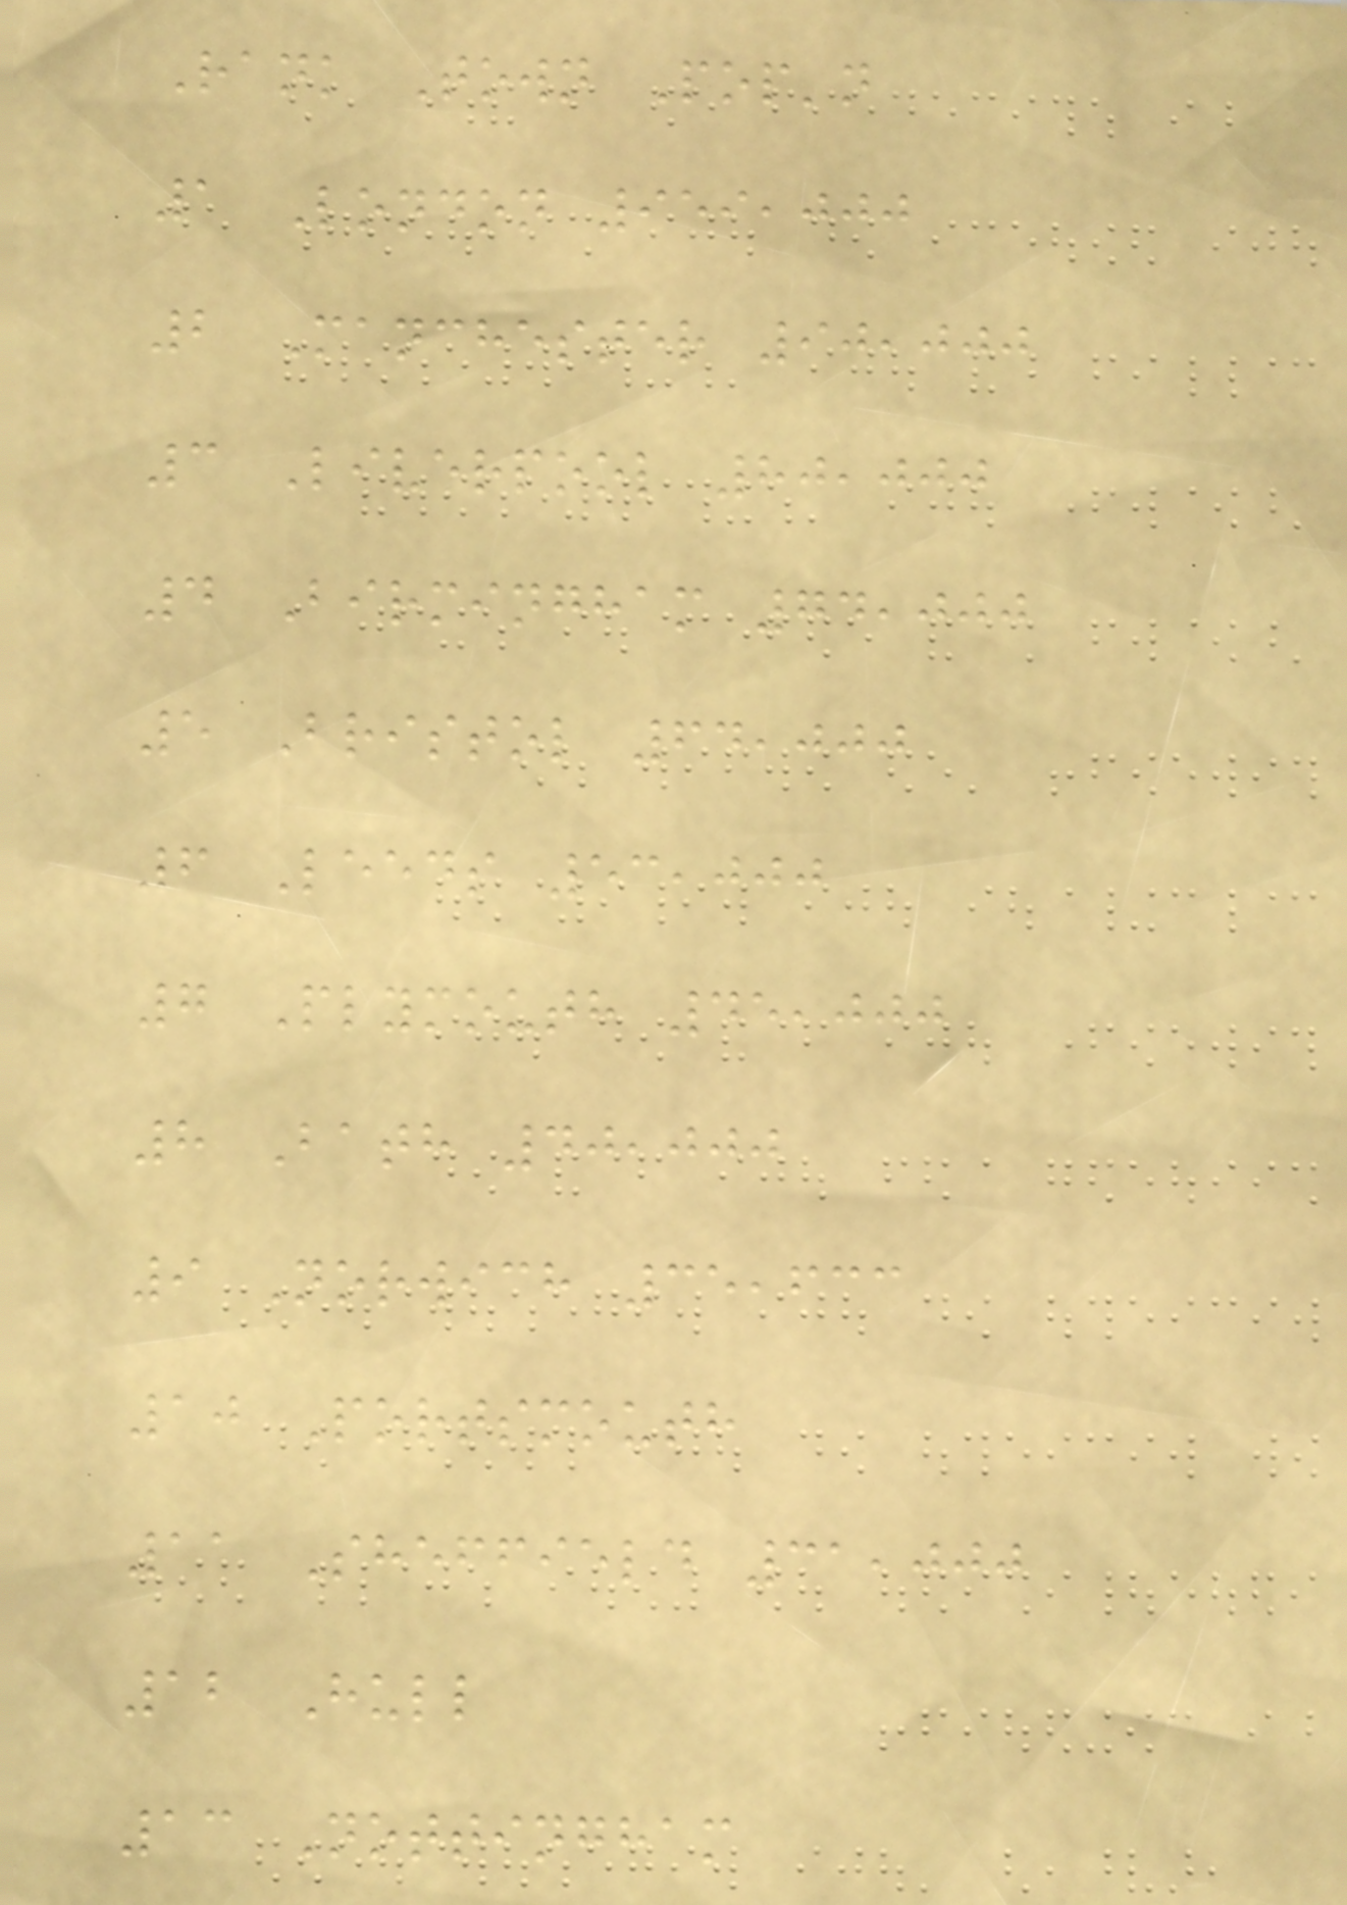Rank Town Pop'n
1 London 959,000
2 Manchester 90,000
3 Liverpool 80,000
4 Birmingham 74,000
5 Bristol 64,000
6 Leeds 53,000
7 Plymouth 45,000
8 Bath 40,000
9 Norwich 35,633
10 Portsmouth
11 Sheffield 31,000
12 Hull
13 Nottingham
